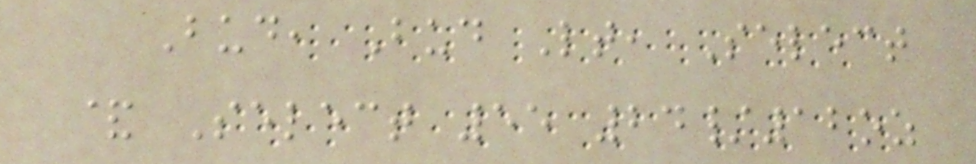Bud, Bud Lt, Select
& Select 55 24/12oz
